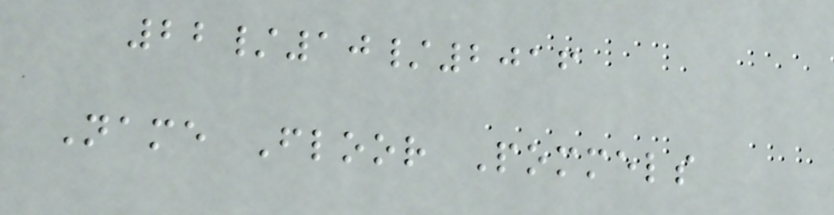22/10/2016
Name Floor Pommels
